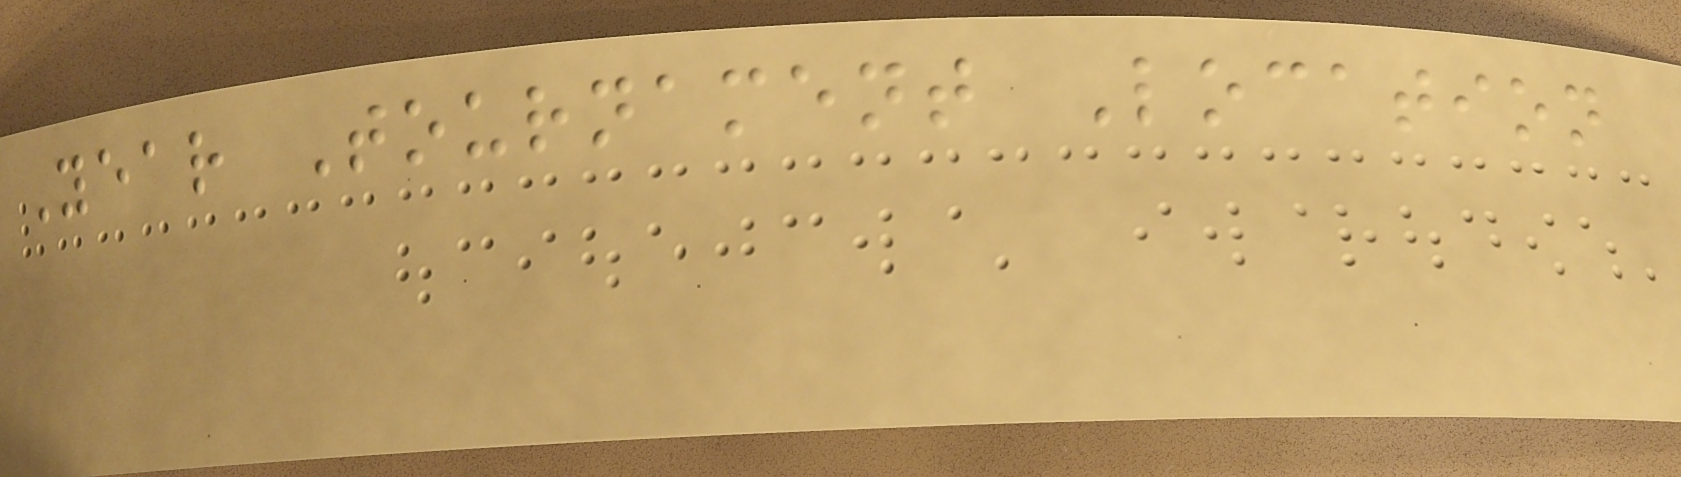Year Tournament Location
